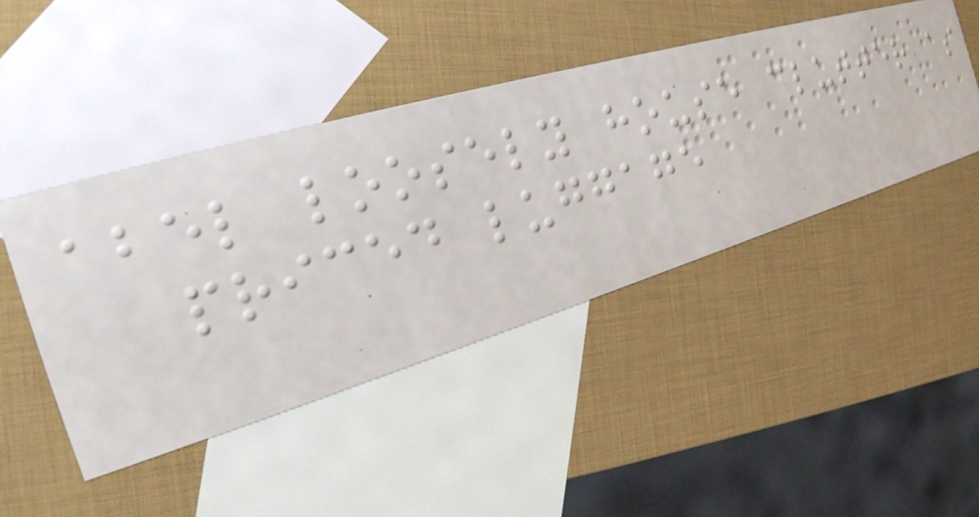abel loosely house clutter as
priced luggage
